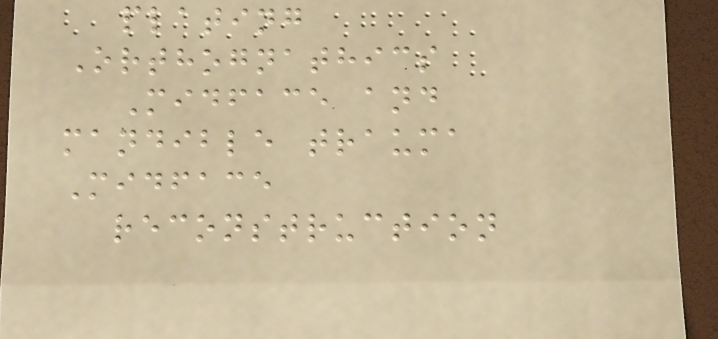plating
Orthognathics
Midface and
mandible trauma
Midface
reconstruction
